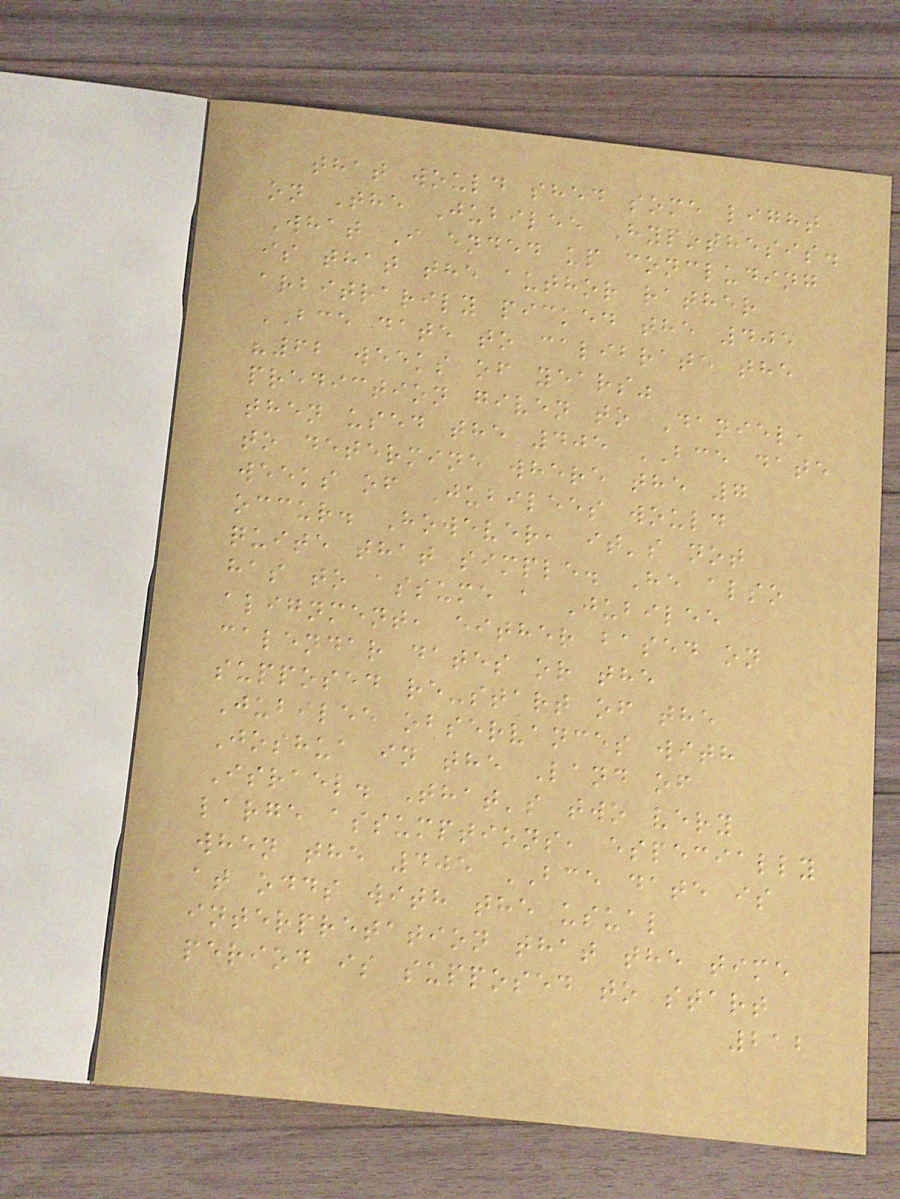that would shed some light
on The Jubilee Hypothesis.
What I ended up concluding
is that the author rather
arbitrarily picked the 405
BCE date to calibrate the
"62 weeks of years"
prediction given to Daniel,
then used the 405 BCE date
to determine where the 7
weeks of Jubilees would
occur. However, it's not
quite that simple. He also
has to assume a Jubilee
alignment, either based on
calendar dates or the
supposed re-start of the
Jubilee observances with
Joshua in the Land of
Israel. That's two very
large assumptions, especially
when the 405 BCE date is
at odds with the usual
interpretation that the time
period is supposed to start
212
